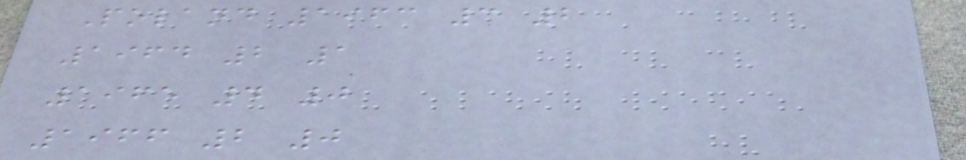Poland 1963 3 2
1964 2 1
1965 4 0
1966 2 0
